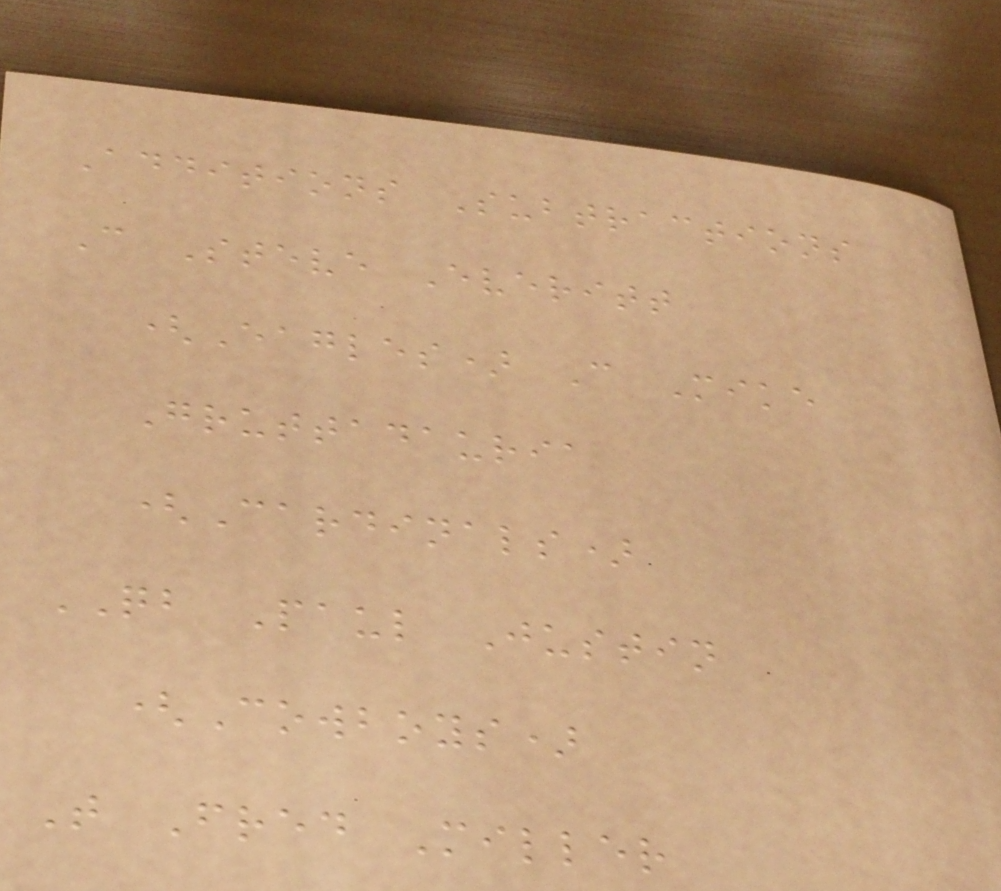Additions Subtractions
C Steve Everitt
(Eagles) C Mike
Gruttadauria
(Cardinals)
QB Paul Justin
(Cowboys)
T Fred Miller
